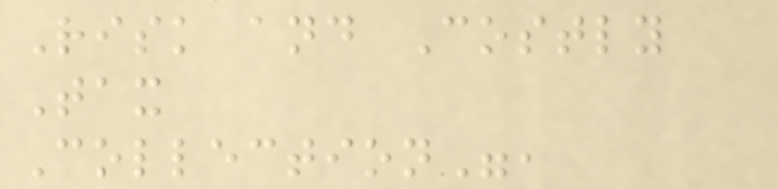Risk and Costly
Tax
Collection",
